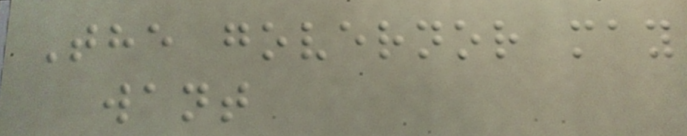The governor may
want
